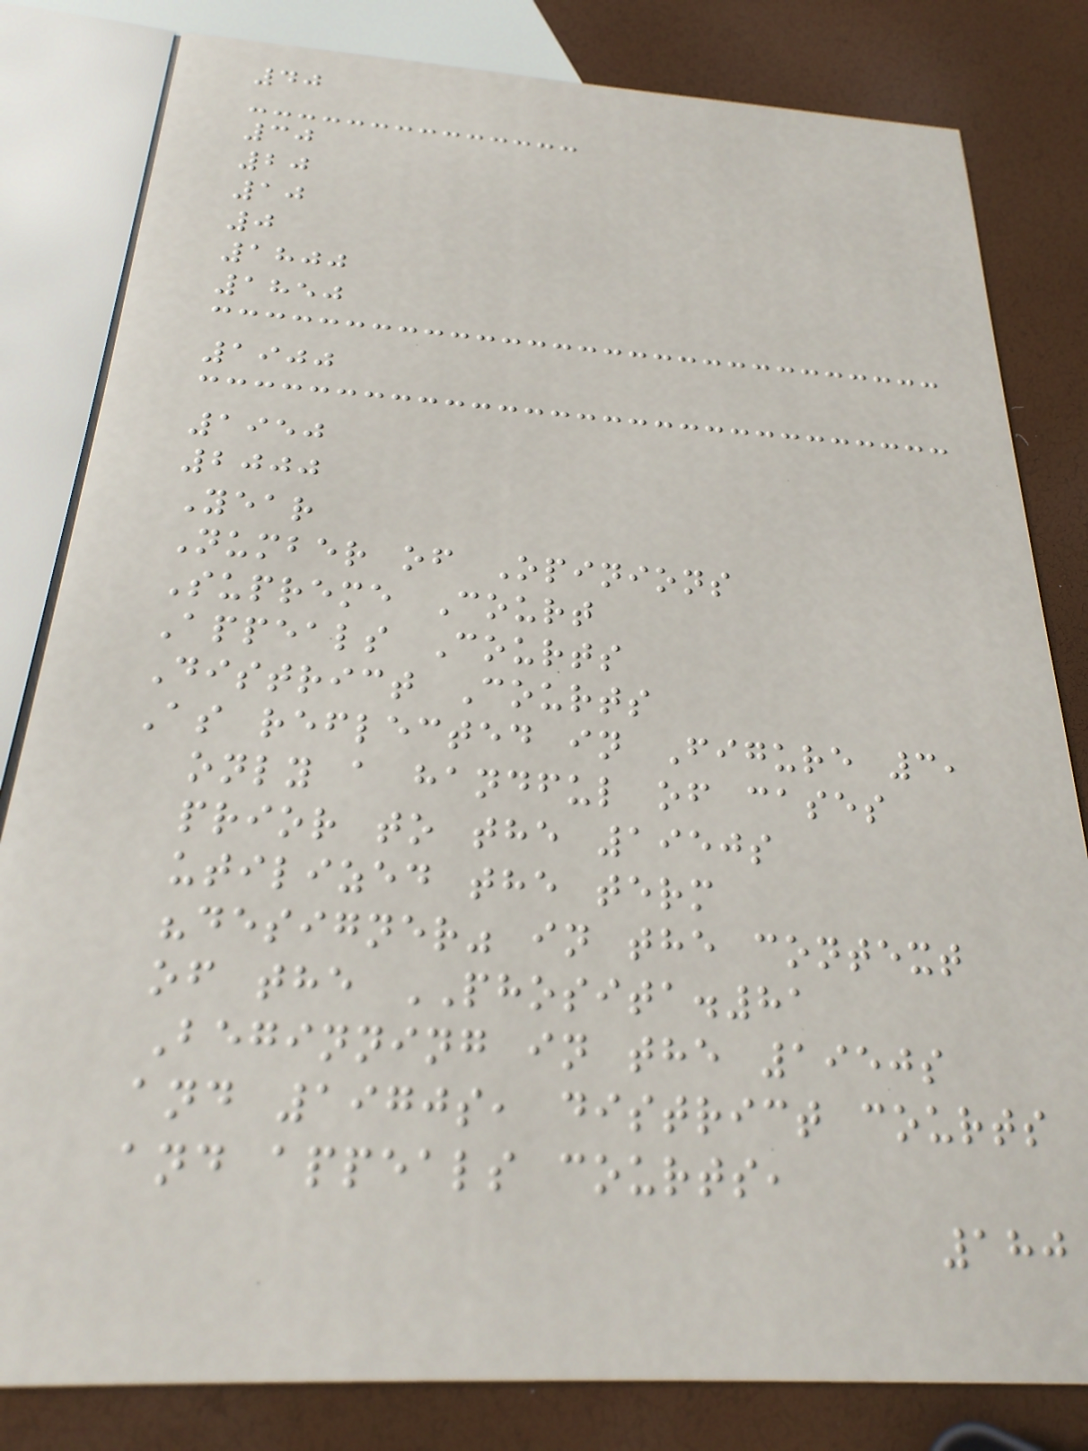40
30
20
10
0
1800
1850
1900
1950
2000
Year
Number of Opinions
Supreme Court
Appeals Courts
District Courts
As reflected in Figure 3,
only a handful of cases
prior to the 1950s
utilized the term
"designer" in the context
of the PHOSITA.81
Beginning in the 1950s
and 1970s, district courts
and appeals courts,
180
